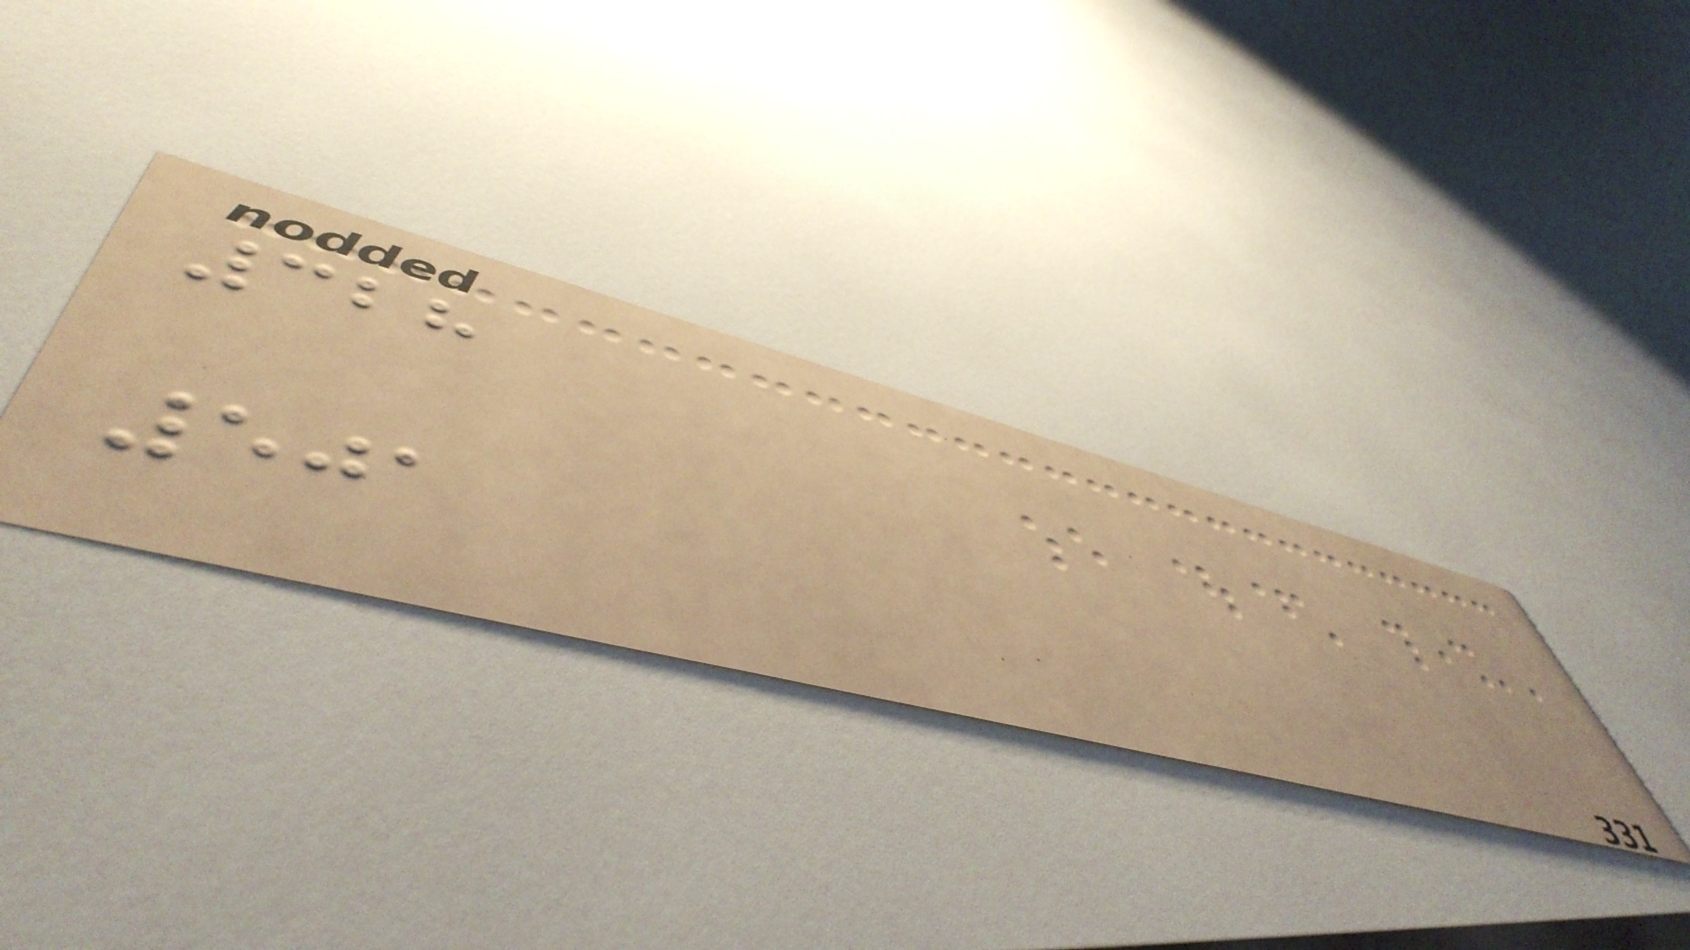328
501
